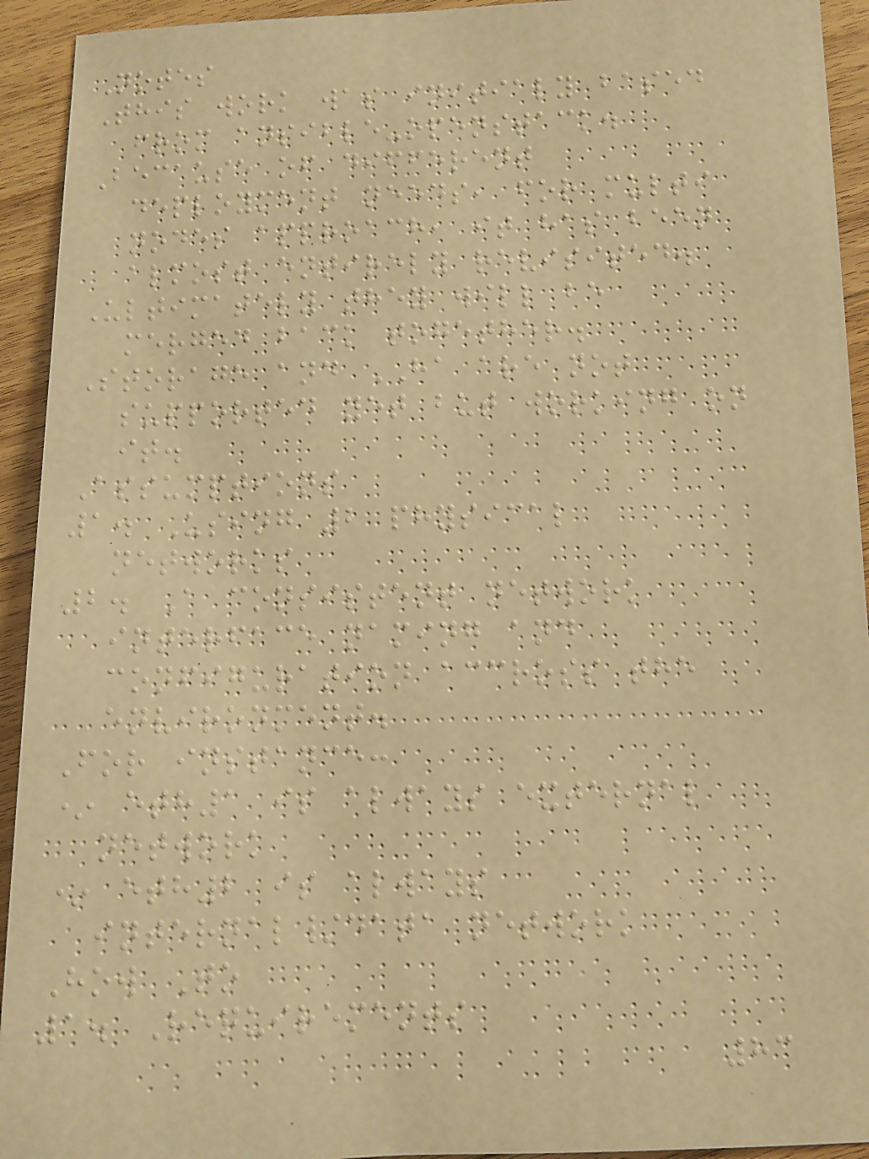Notes
This work was initialy based
from ansible-openstack.
Because of different
deployment needs, for multi
nodes approach, it has been
almost entirely revisited.
Ultimately they will be
merged back together.
Storage and HA are not
supported yet but working on
it.
Assumptions
1. Using 2 physical
networks
2. A consistent network
interface naming and
configuration accross the
environment.
For instance:
* eth1 is always external
network
* eth2 is always
internal/data network
How To
1. Requirements
83
